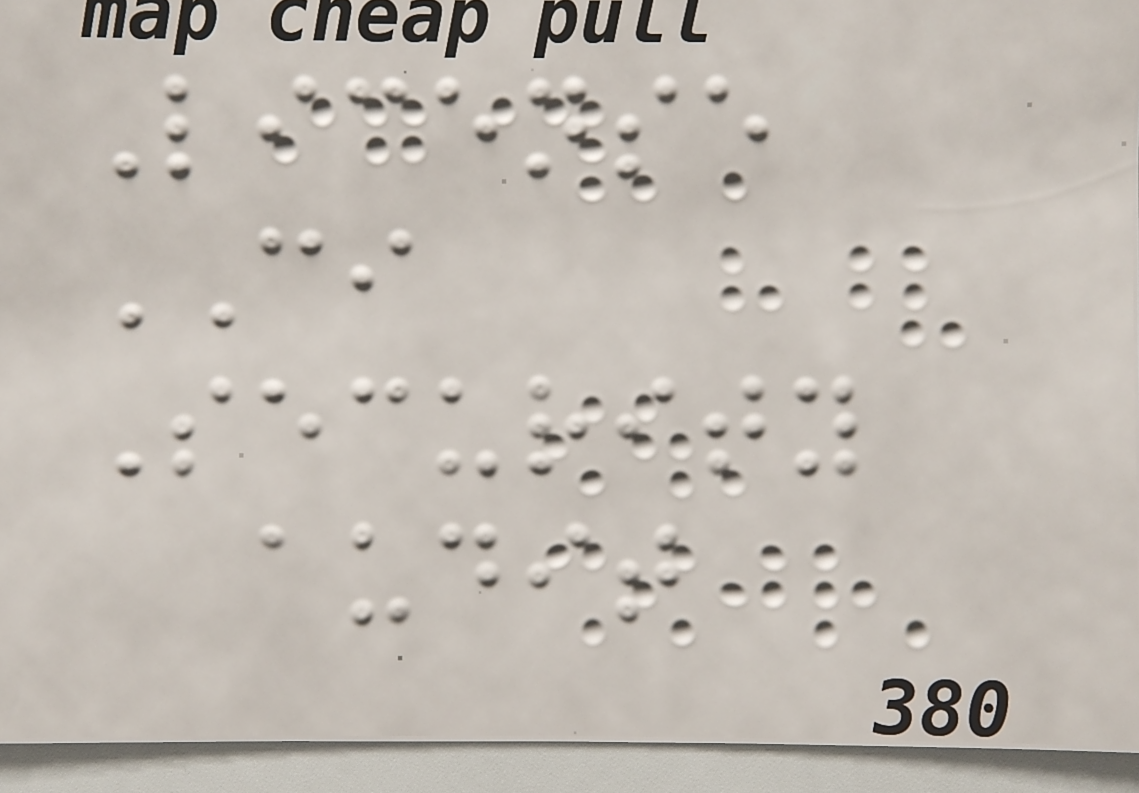License
CI
Security
audit
